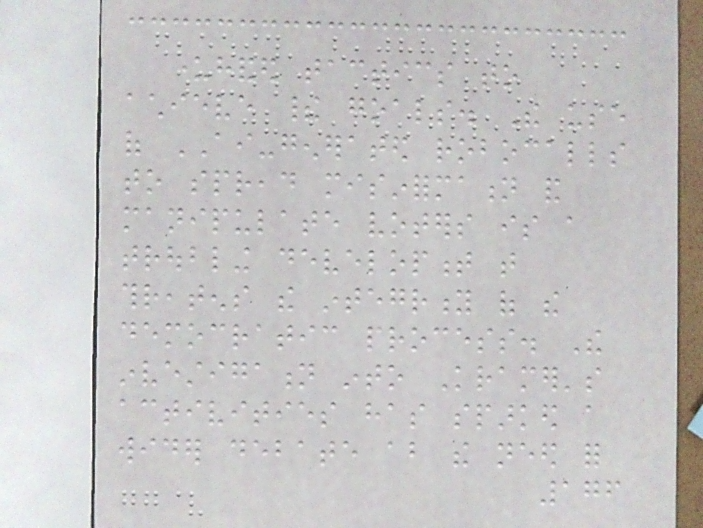underhanded tactics to
achieve their goals. The use
of AI-generated robocalls
to spread misinformation and
manipulate voters is a
troubling development that
threatens the integrity of the
democratic process. The
investigation into Kramer's
activities has sparked a
wider debate about the need for
176
